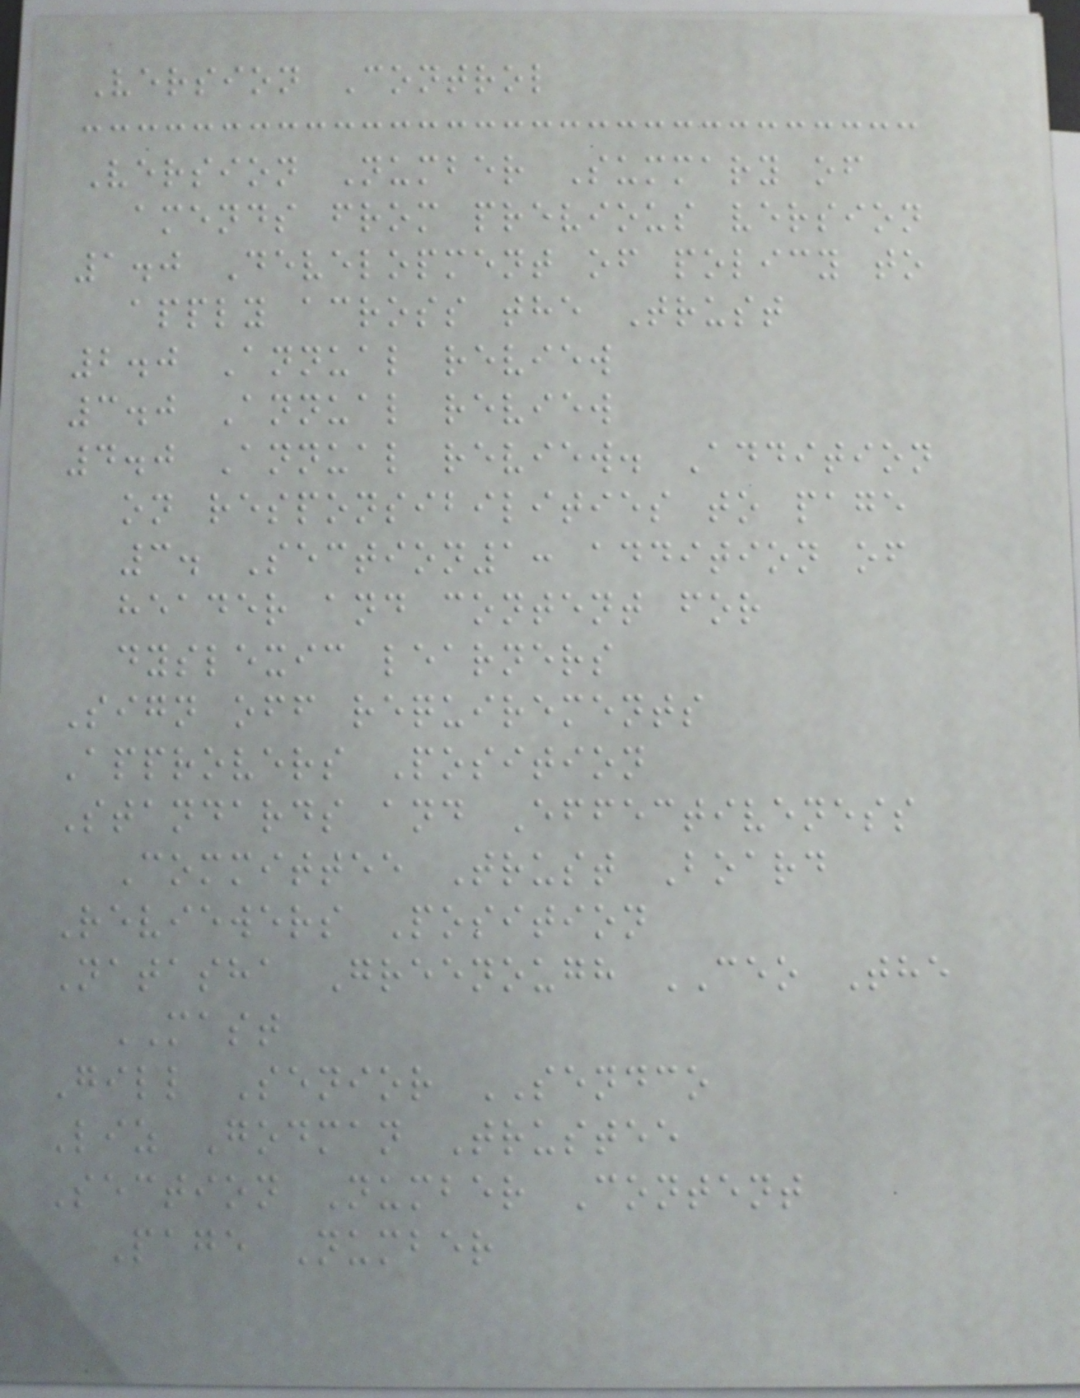Version Control
Version Number Summary of
amends from previous version
1.0 Development of policy to
apply across the Trust
2.0 Annual review
3.0 Annual review
4.0 Annual review. Addition
on responsibilities to page
3. Section1: addition of
header and content for
dyslexic learners
Sign off requirements
Approvers Position
Standards and Effectiveness
Committee Trust Board
Reviewers Position
Natasha Greenough CEO The
MAST
Gill Senior SENDCO
Liz Godman Trustee
Section Number Content
Page Number
